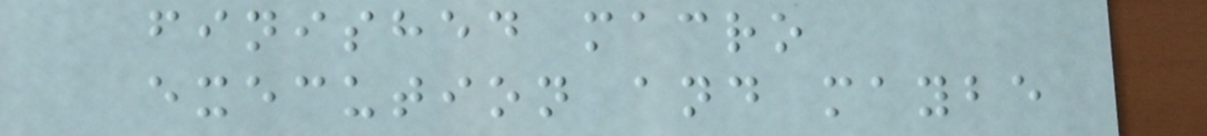finished macro
execution and maybe
